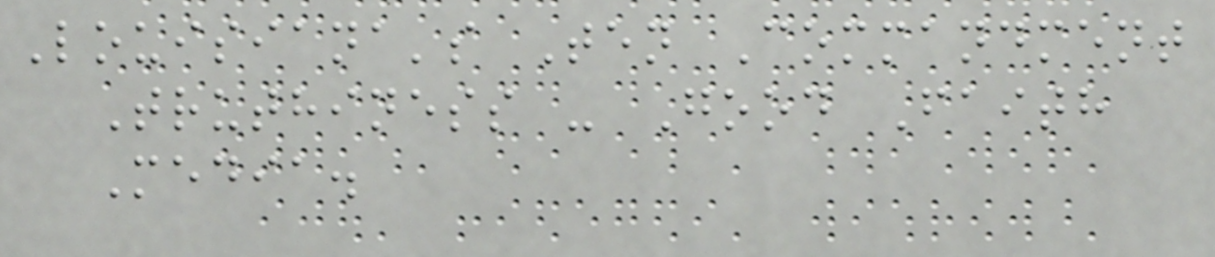Louisiana's Ten Commandment
Truthiness - Good Faith
Media.
